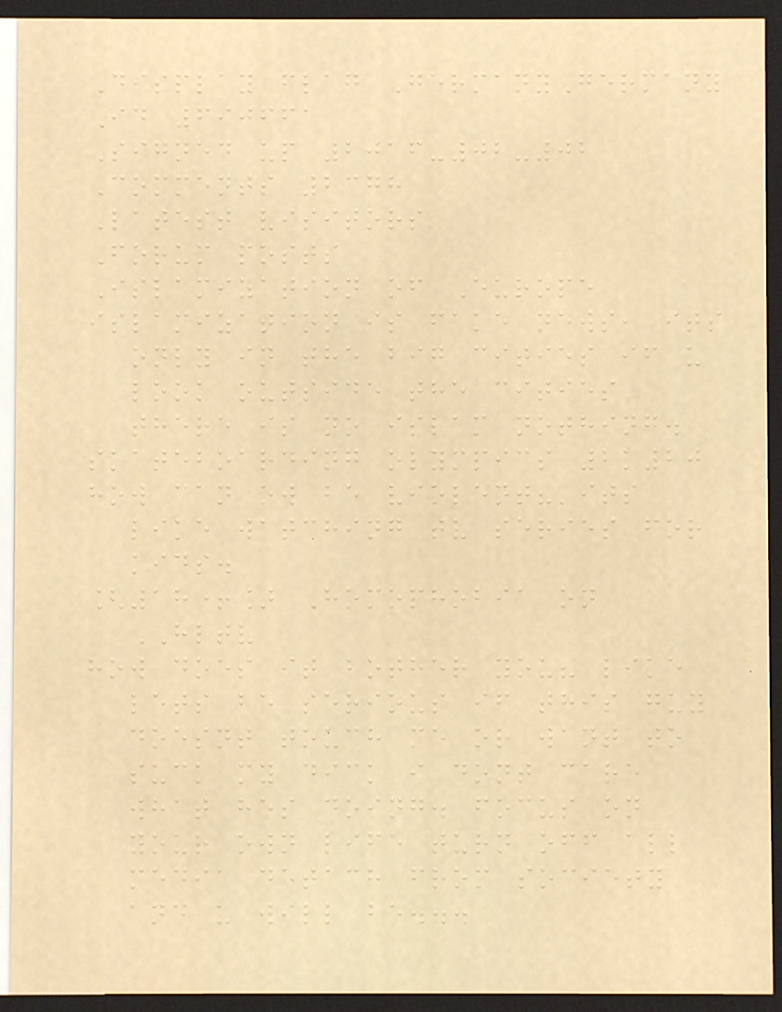Display flag GermanyGermany
Id 690661
Signed up 2016-02-02
Comments 2378
Latest visitors
Forum posts
Islamization of Europe
islamization is fake news, its
only in the big cities if u
look outside the cities
there is no islam nothing.
skateboarding olympics 2k20
how can ow be violent?'its
like watching tv series for
kids.
[18+] Homophobia on
HLTV
how does it bother you? like
lets be serious if this guy
doesnt touch me or want to
suck my dick i dont care
what hes doing. focus on
your own life turn off all
media detach from society
and u will be...
